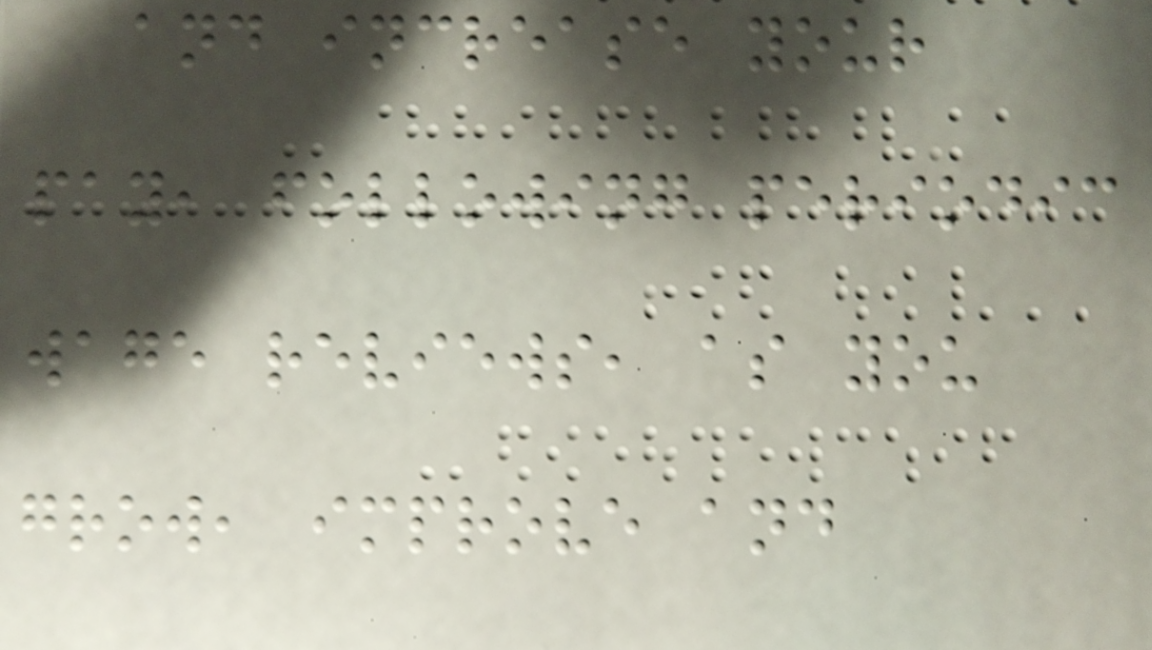and increase your
pay, following periodic
wage reviews, as you
grow, improve and
